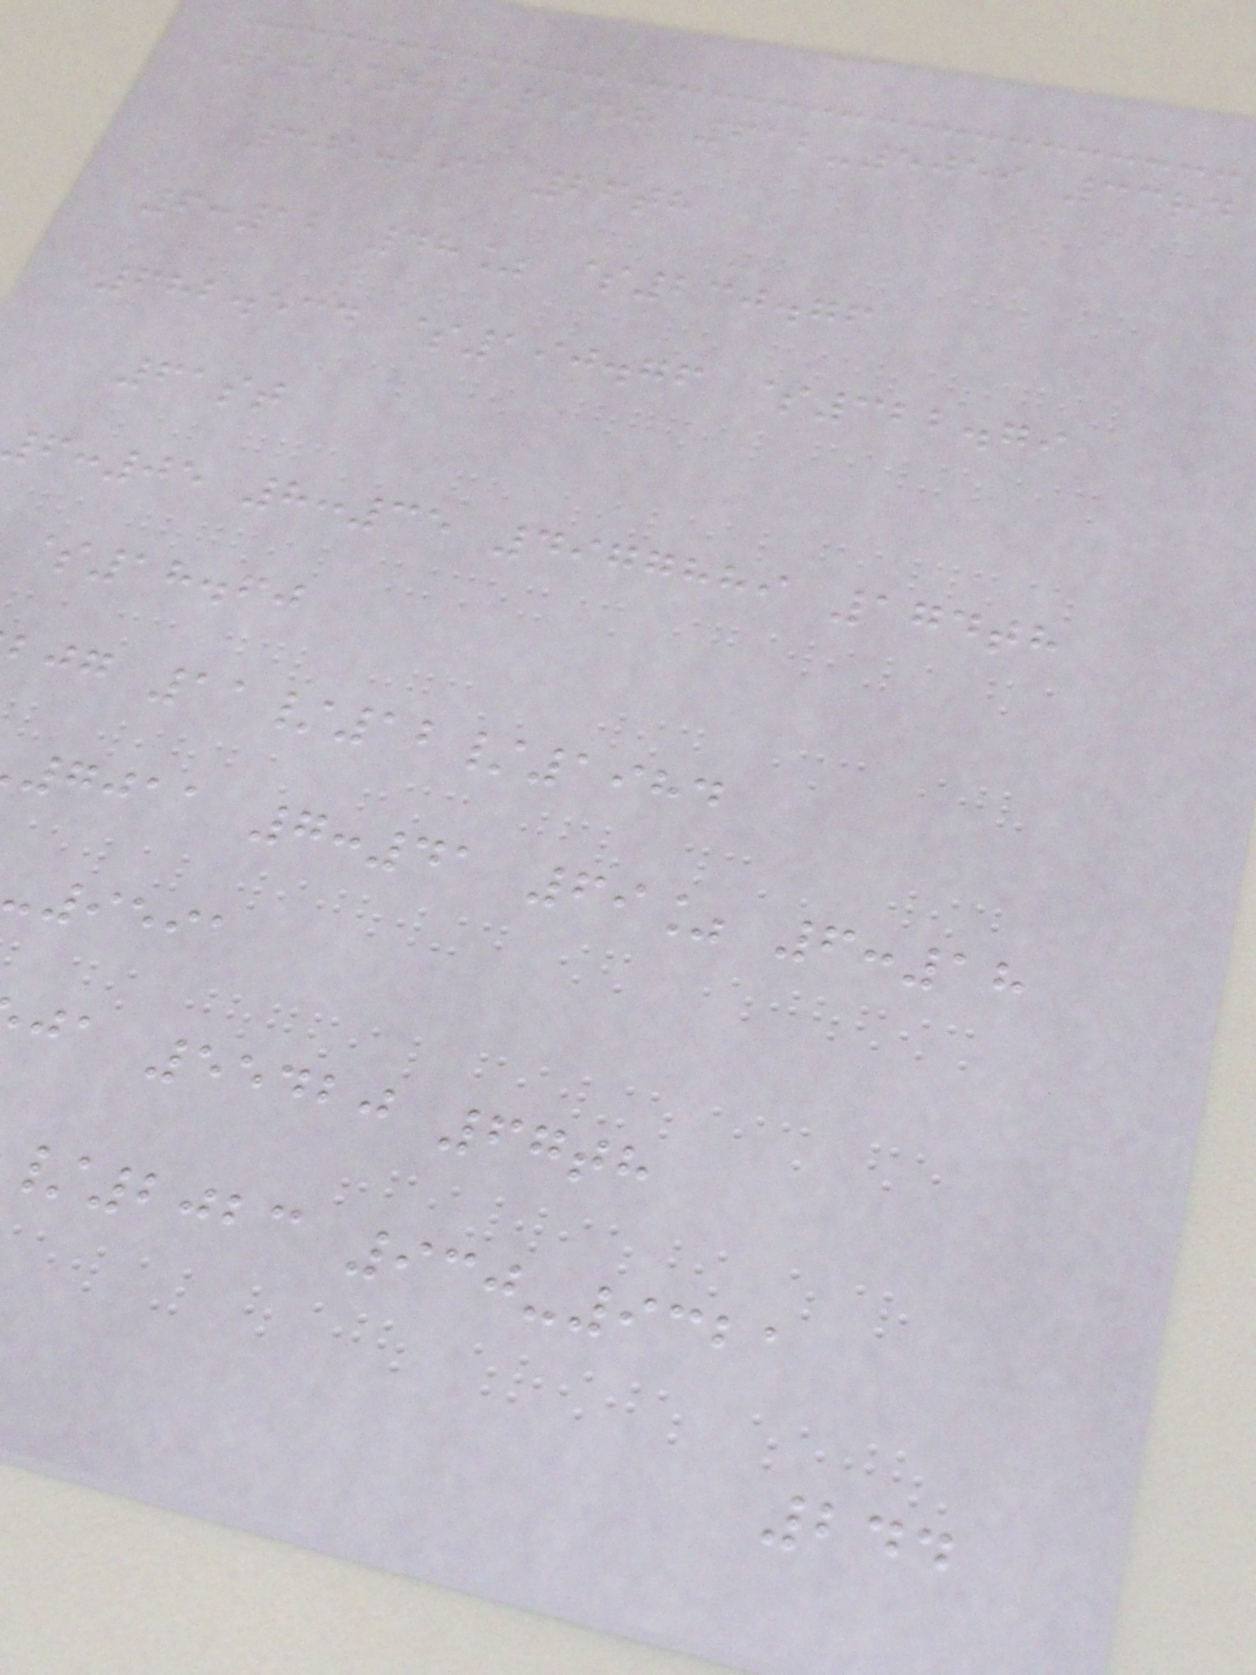20/8/1958 612-5059 33rd
301.291 26th
6:12 48% $230.76
682.534 $190.76 $322.79
61st
:05 8:35 4977889 174th
$18.60
bjg 11/12/1984
7011 7:41 69% 6:18
-9591
ja 55420 67th
/2023 930-9321
244
